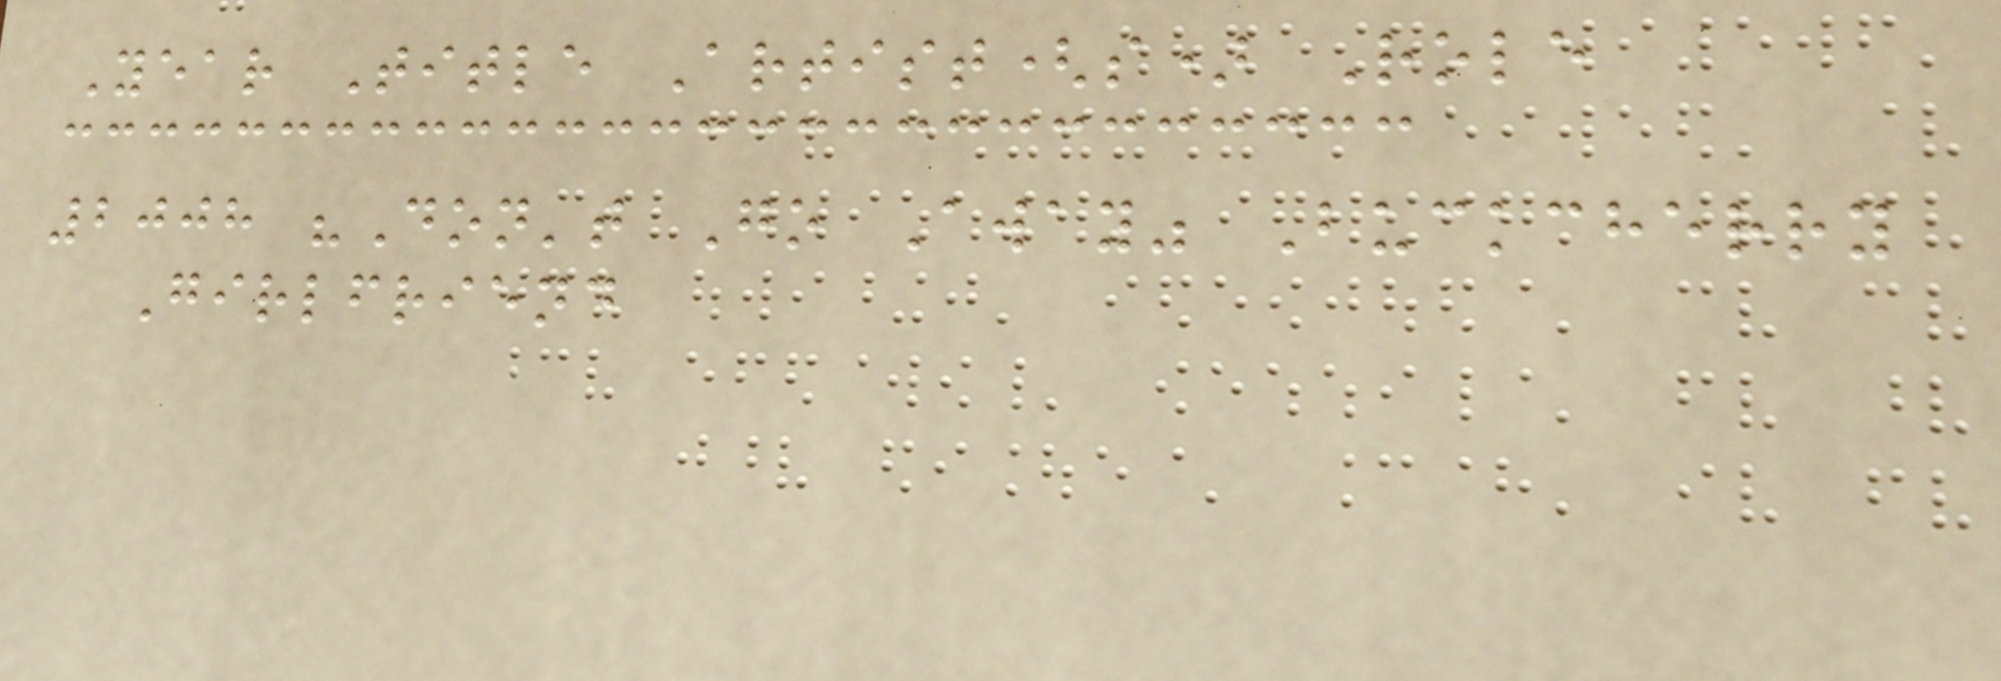Year Title Artist(s) Role
2008 "Don't Go Away" Buckcherry
Girlfriend
